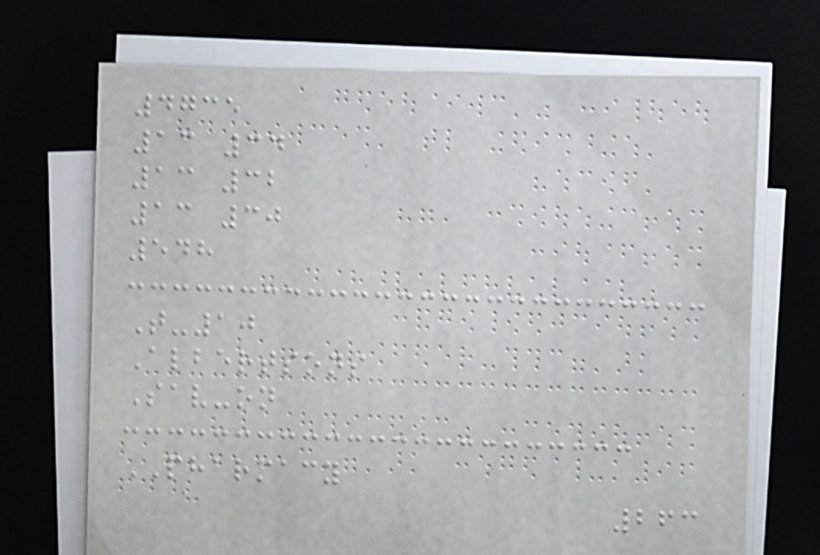4735
13 34
13 32
13 30
548
T-10
Albertsons
Sav-on
PHARMACY
263
